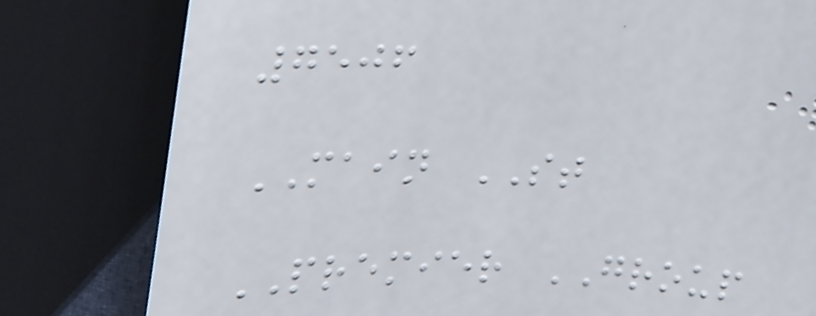7506
MAIN ST
PREMIER GROUP
